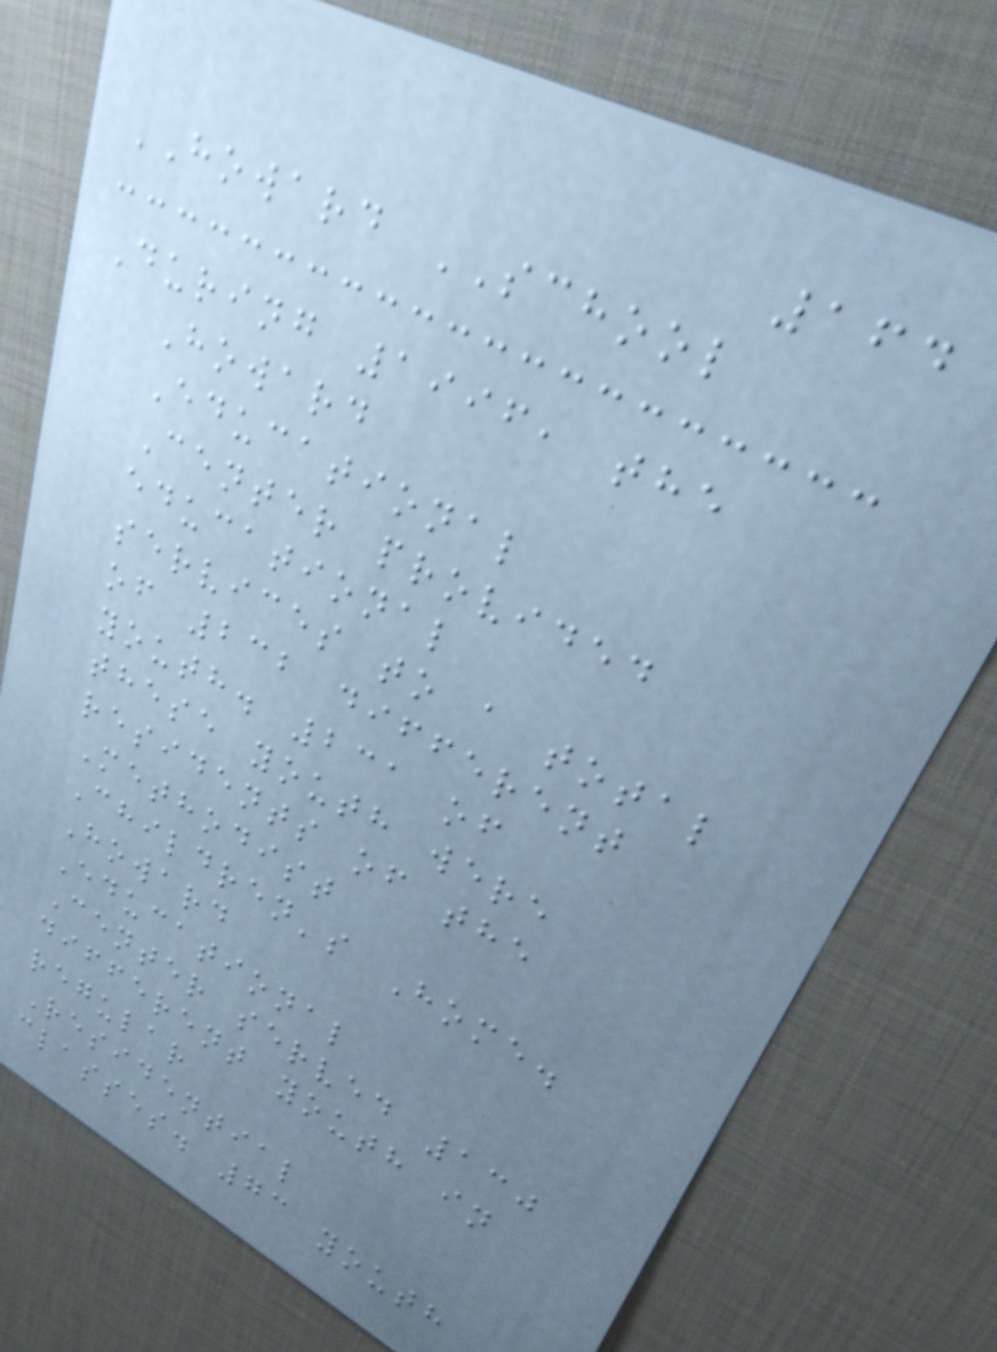164
HOWARD SCHOOL
During 1996, the
Howard
Educational
Center provided
educational
services to a total
of 232 different
youth. 231 of
these youth were
residents of the
Methodist
Children's Home.
Howard
Educational
Center served 130
different youth in
regular
Residential
classes. 73 youth
